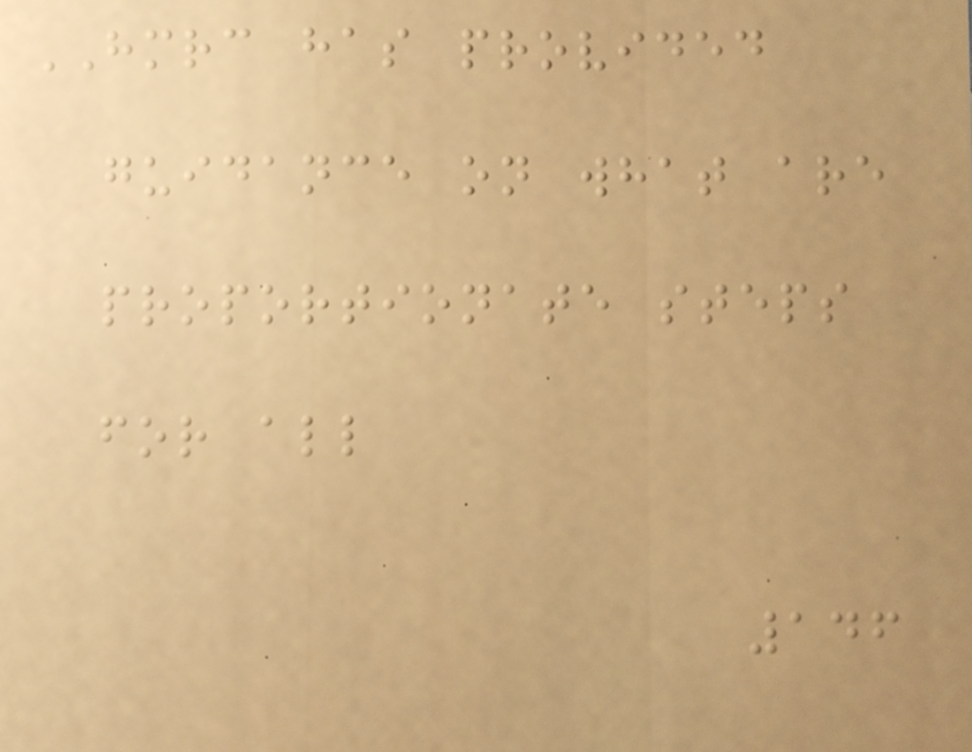HMRC has provided
guidance on what are
proportionate steps
for all
146
